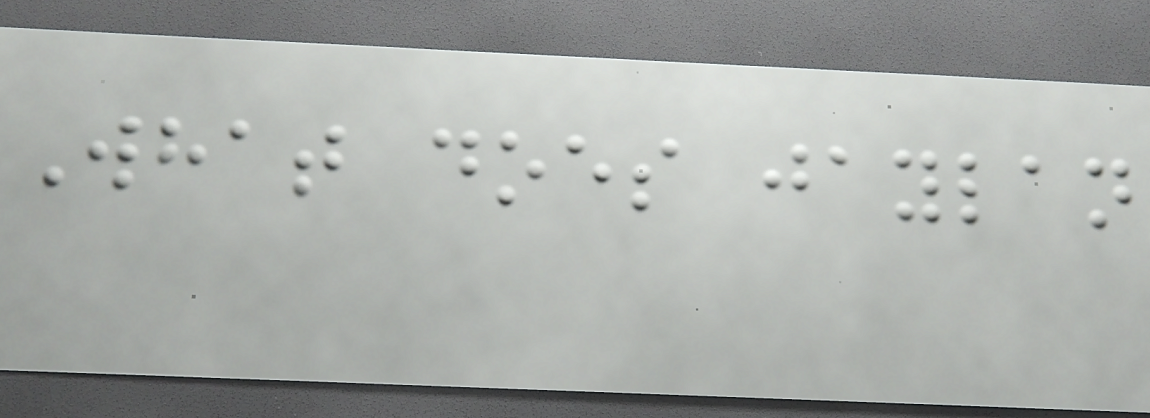What does jaylan
